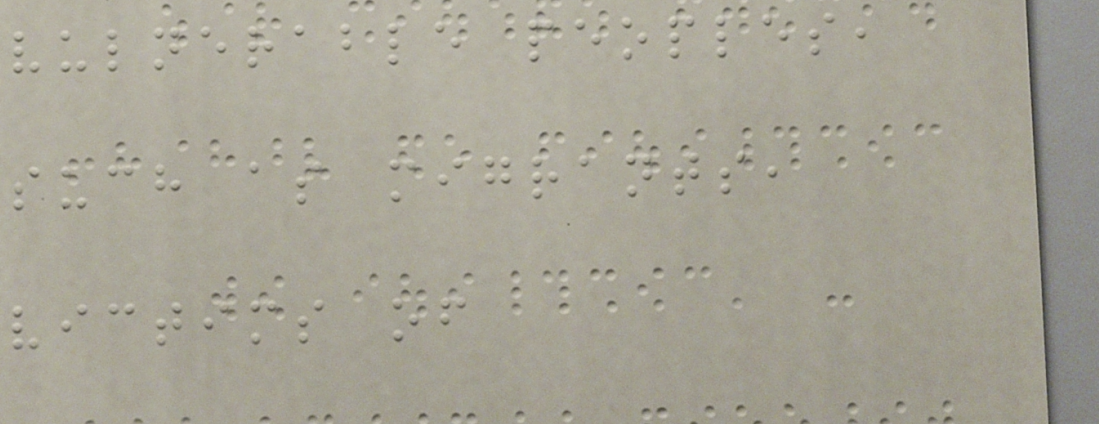vulnerable peoples,
such as migrants,
victims of
